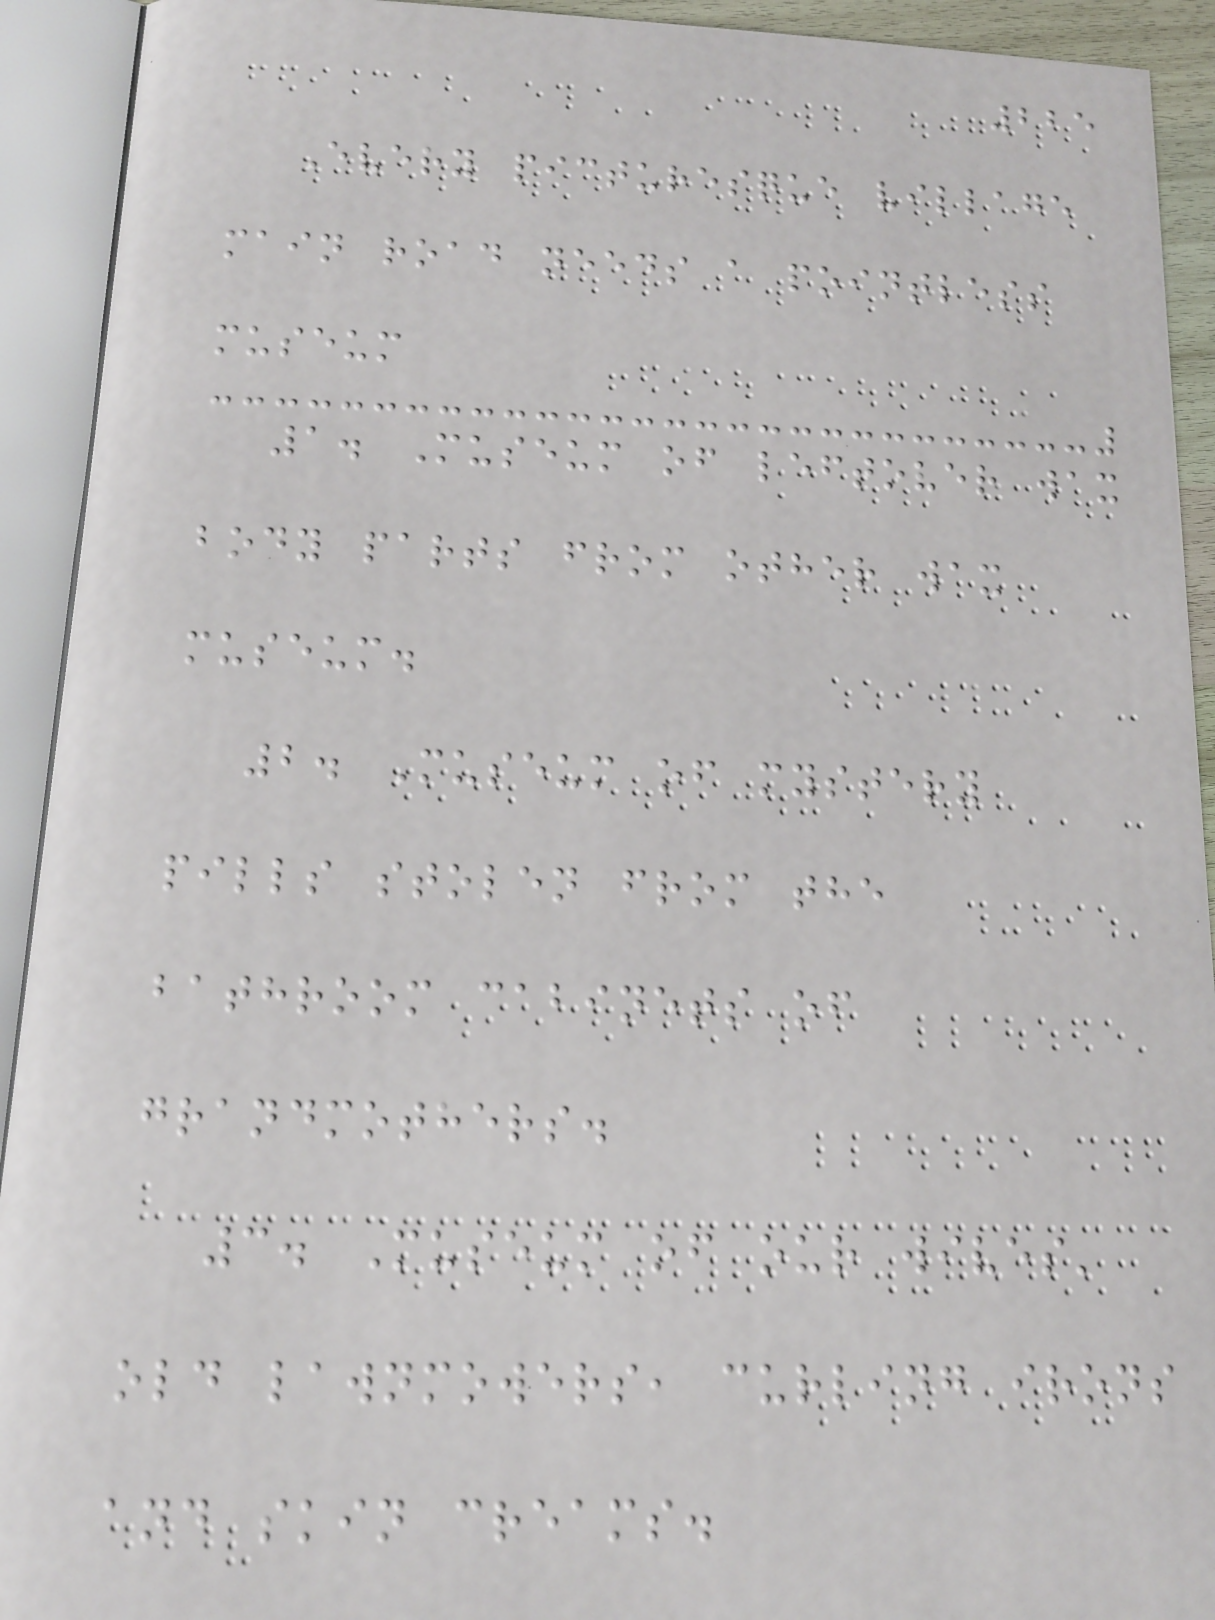225
Every picturesque village
main road needs a pointless
museum
1. Museum of leftover wax
body parts from other wax
museum.
2. Museum of mystery
pills stolen from the
bathroom cabinets of
grandmothers.
3. Museum of our wives'
old lawnmowers, curling irons
and skin creams.
